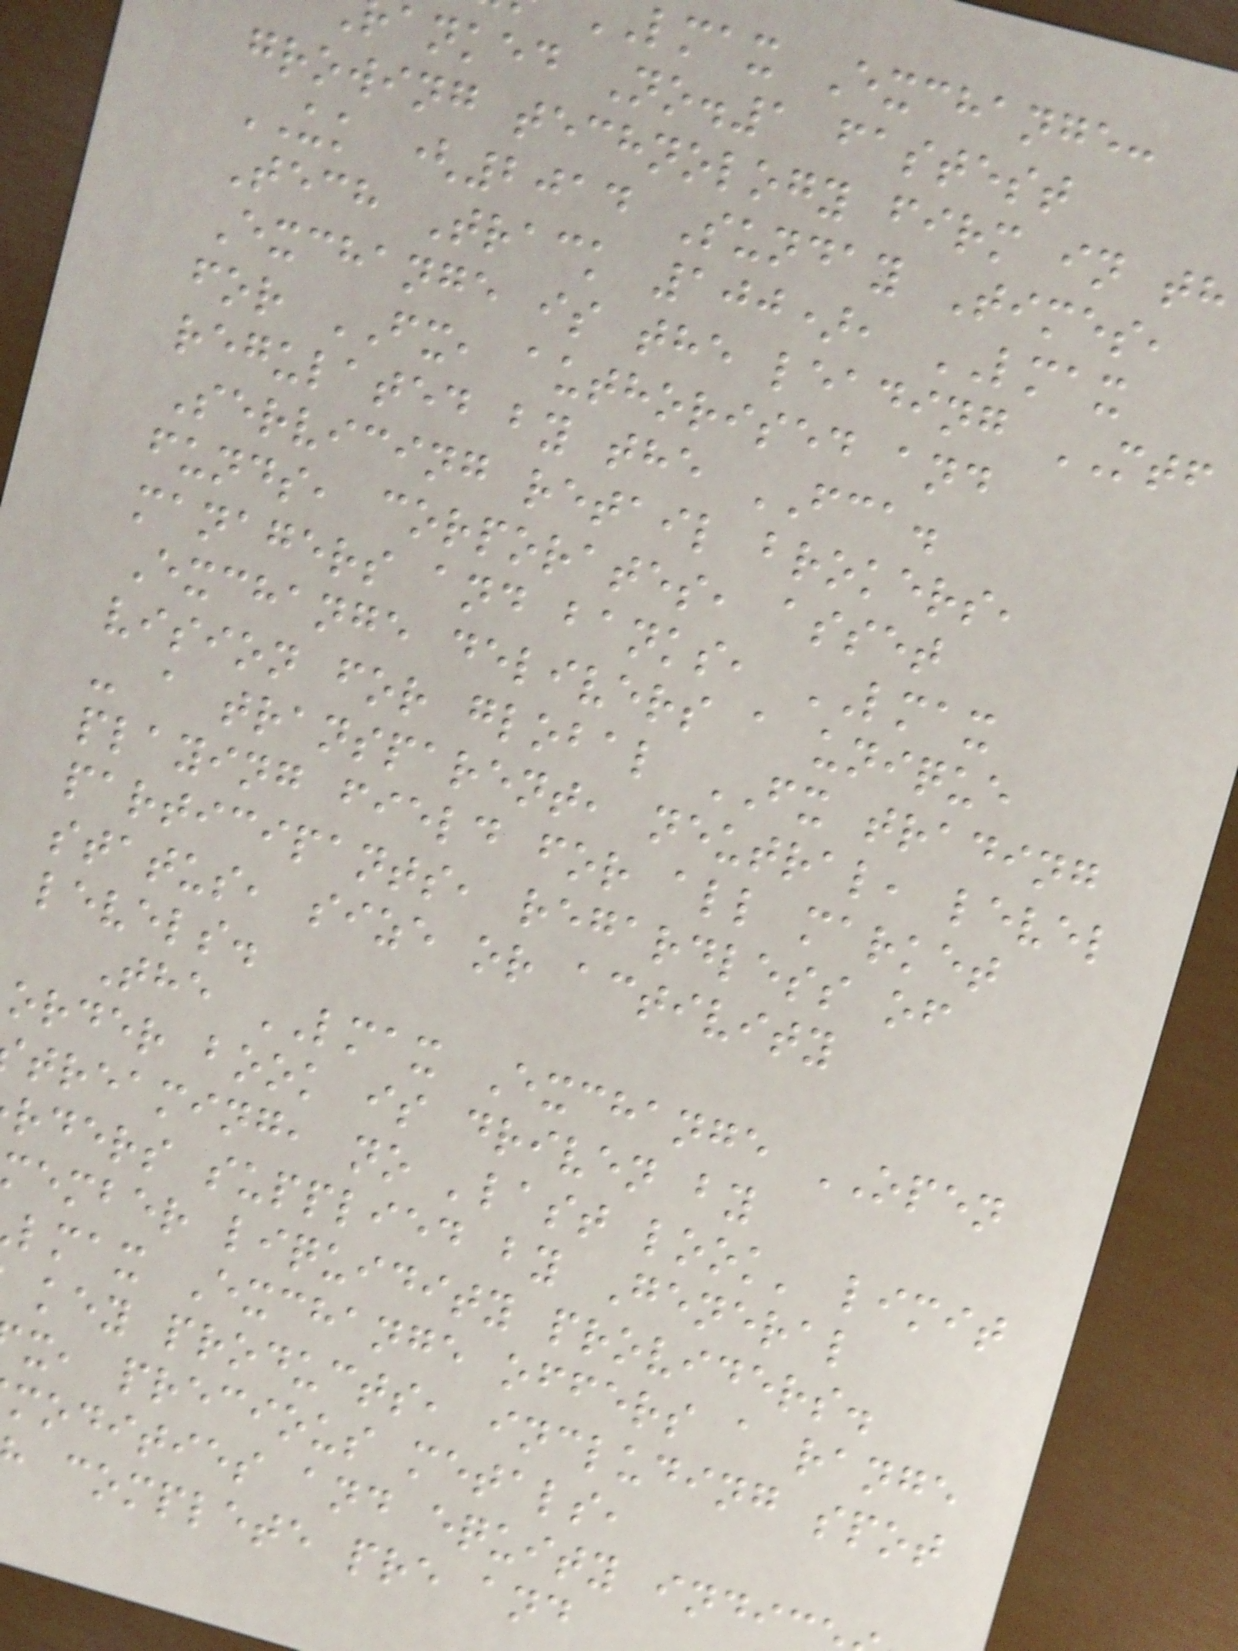lmax Exchange:
anked No.1 fastest
growing technology firm in th
UK (2014 Sunday Times,
Tech Track 100), LMAX
Exchange is the leading MTF
for FX, authorised and
regulated by the FCA.
Servicing retail brokers,
funds, corporates, asset
managers and banks, LMAX
Exchange delivers a unique
vision for global FX trading
- a transparent, neutral, level
playing field for all market
participants, regardless of
status, size or activity
levels.
The LMAX Exchange OPEN
order book is driven by
treaming, no 'last look' limit
rders supplied by General
ember liquidity providers.
lmax Exchange offers a range
key products, including spot
x, precious metals,
modities and equity indic
complete pre and
